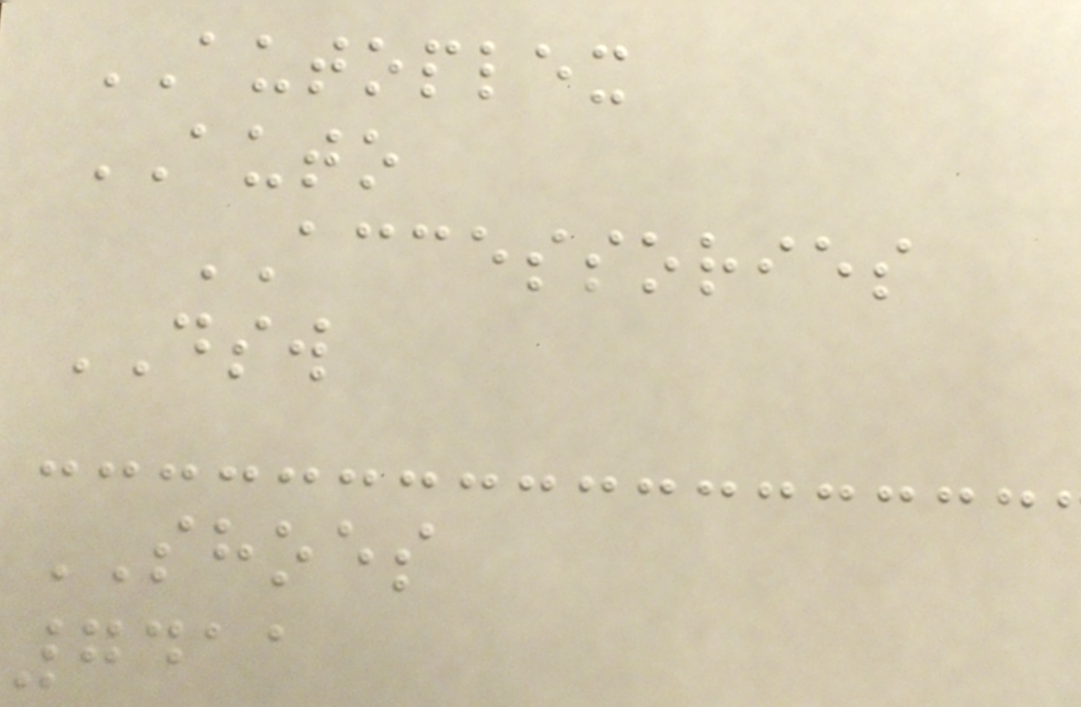AUTOPLEX
AUTO
ACCESSORIES
DSW
SHOES
7411
